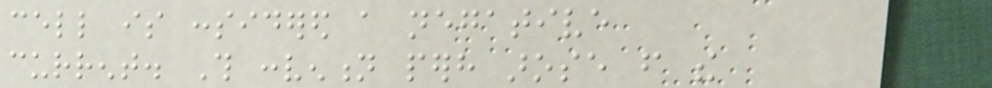cell is considered a negative
current. This convention perhaps arose from the
